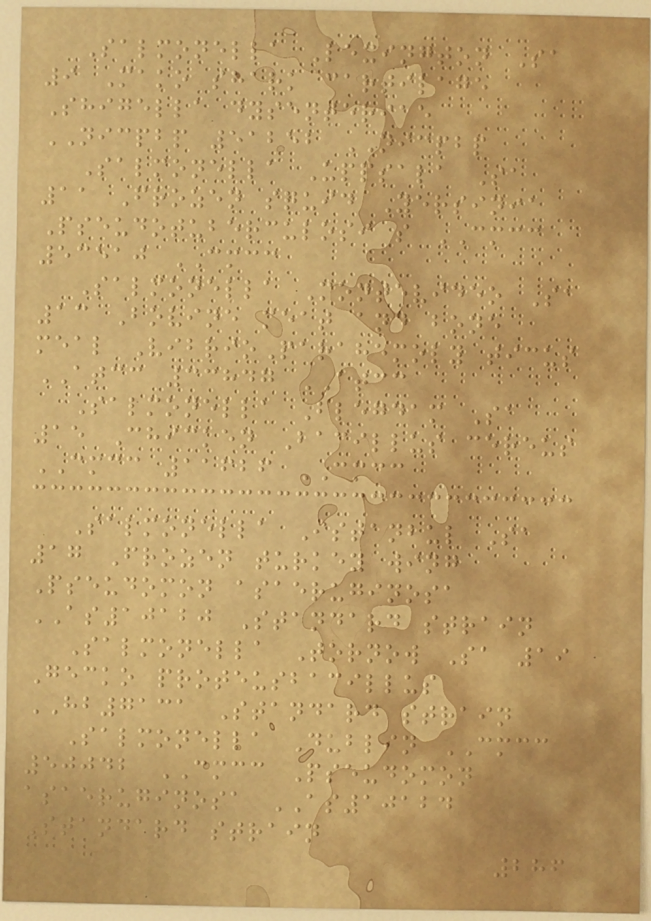Salmonella Lexington Sa
9 Mako shark cartilage
Shigella dysenteriae
NICPBP 51252 NICPBP
Salmonella Uppsala Sa
11 Frozen squid Yersinia
Pseudotuberculosi s CMCC
53510 CMCC
Salmonella Montevideo Sa
13 Bovine meat and bone
meal VibrioParahemoly ticus
ATCC 33847 ATCC
Salmonella Blegdam Sa
15 Chicken Bacillus cereus
CMCC 11626 CMCC
Salmonella Istanbul Sa
17 Frozen turkey wing
Pseudomon asaeruginosa
AS10120 Standard strain
Salmonella Tornow Sa 19
Gecko proteusbacillus
HB7131 Standard strain
Salmonella Dublin CMCC
50042 CMCC Pseudomon
asaeruginosa AS10124
Standard strain
286
